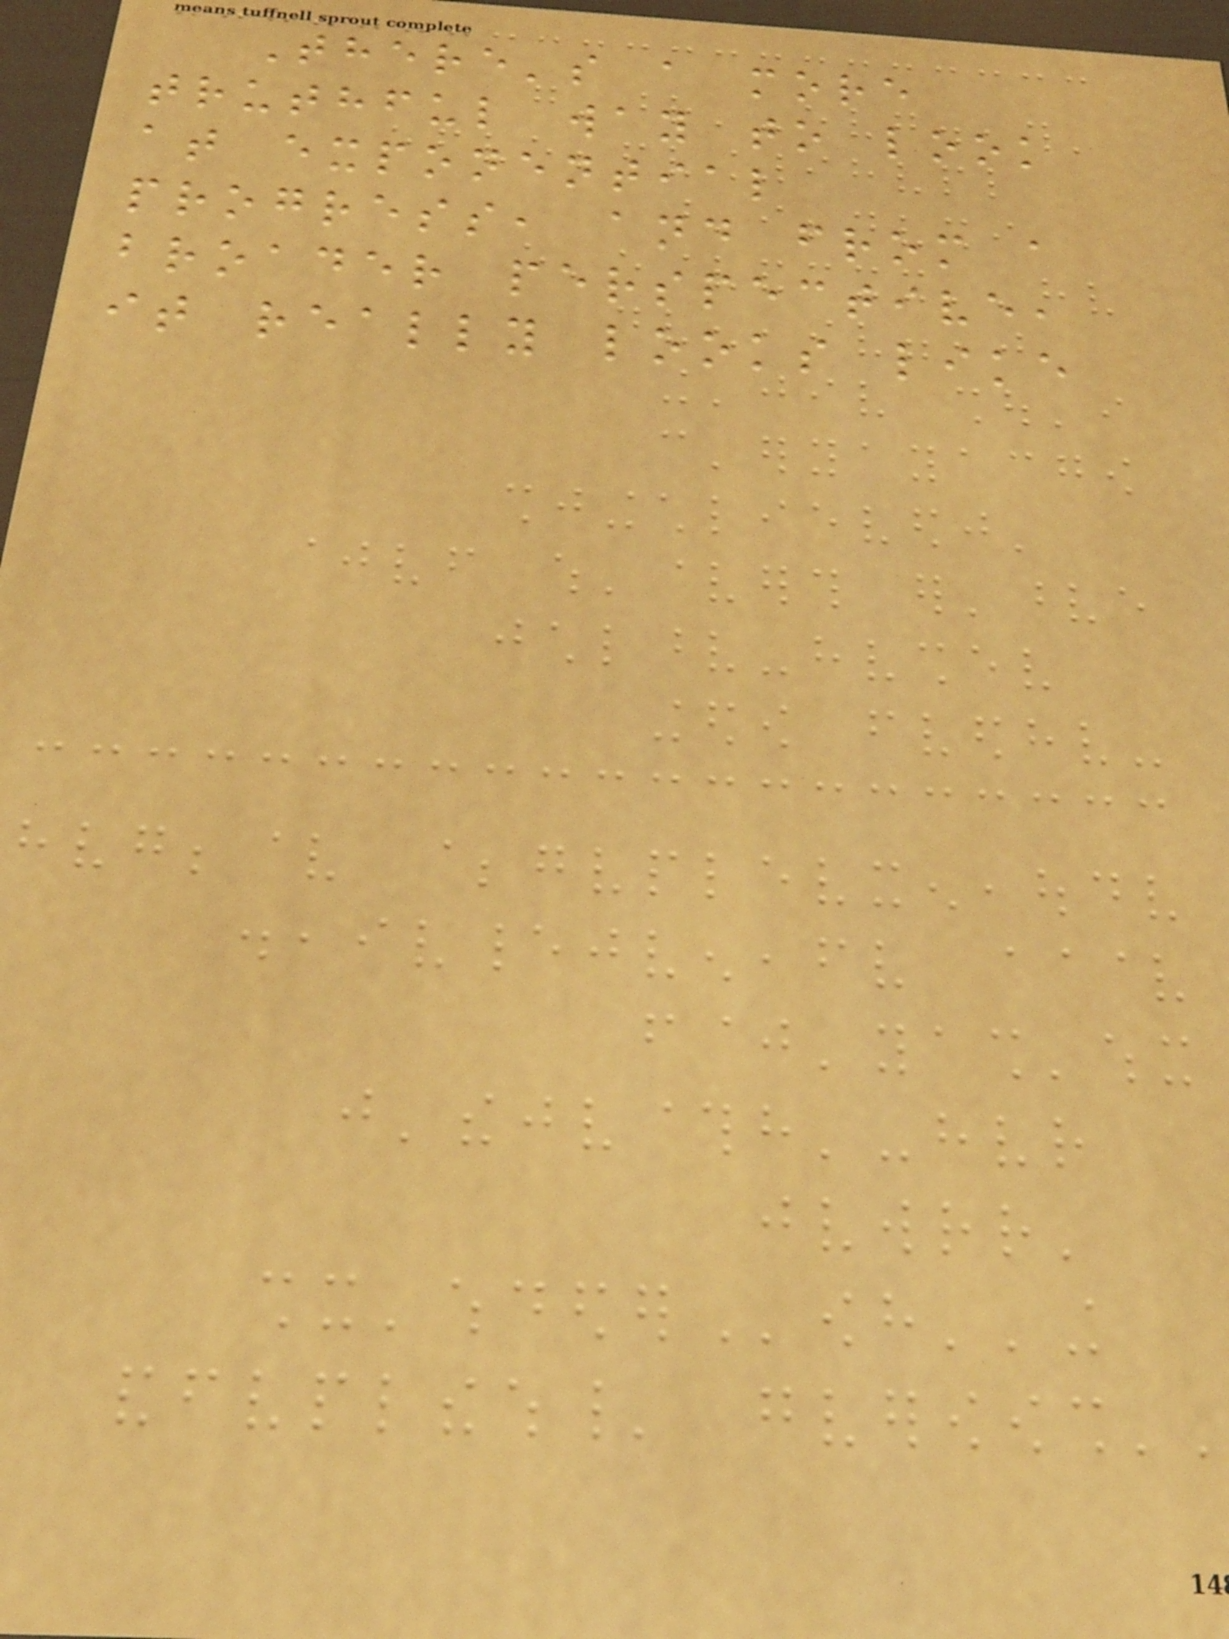There's a more
truthful way to look
at exponential
progress, and from a
broader perspective,
it really looks like
